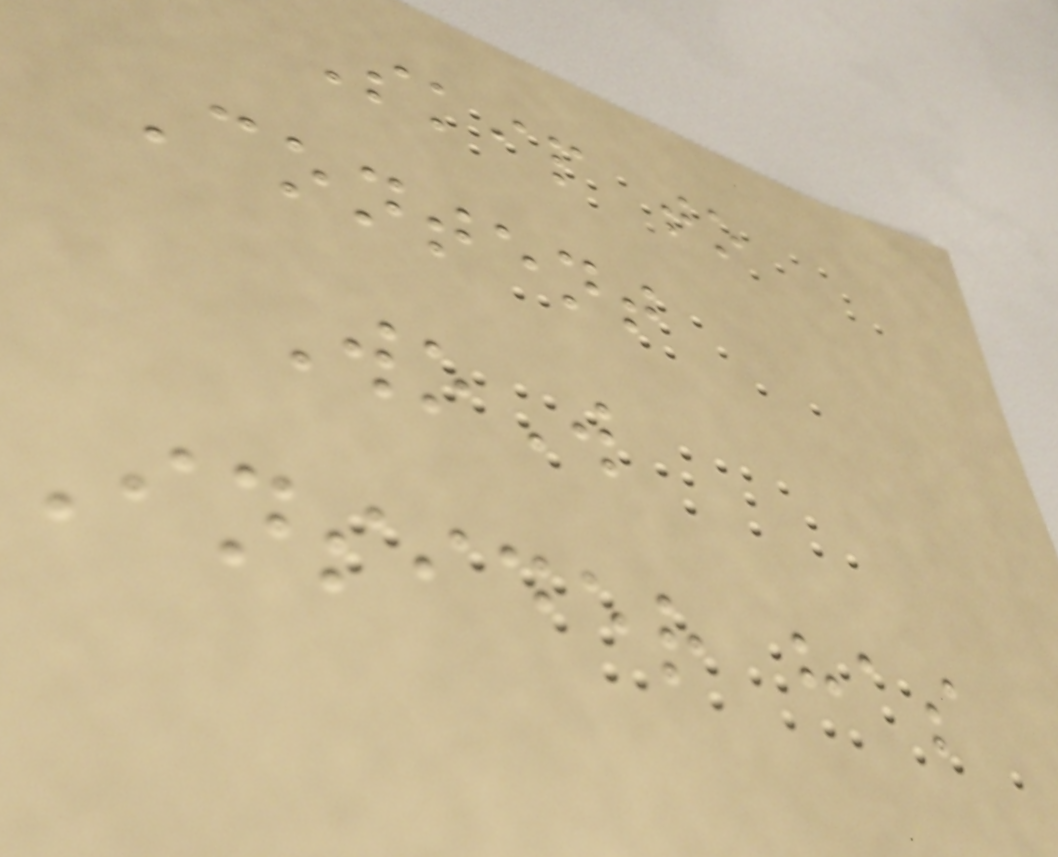Skip to
Content
WoW
Insider has
